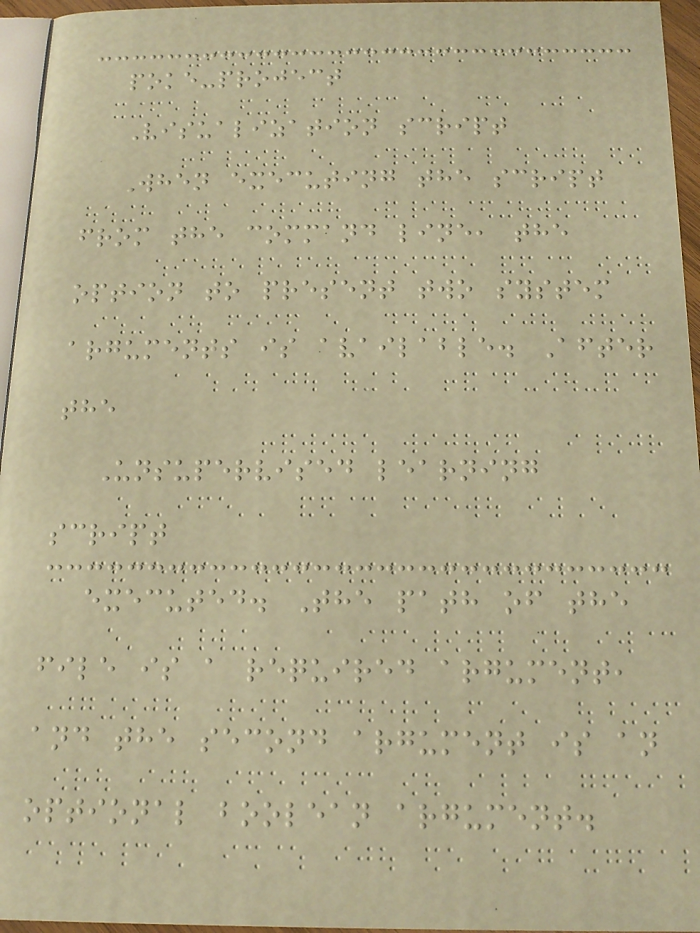poke-project
Visualization script
When executing the script
from the command line, the
option to present two system
arguments is available. After
the
Unsupervised learning
script
executed. The path of the
file is a required argument,
and the second argument is an
optional boolean argument.
